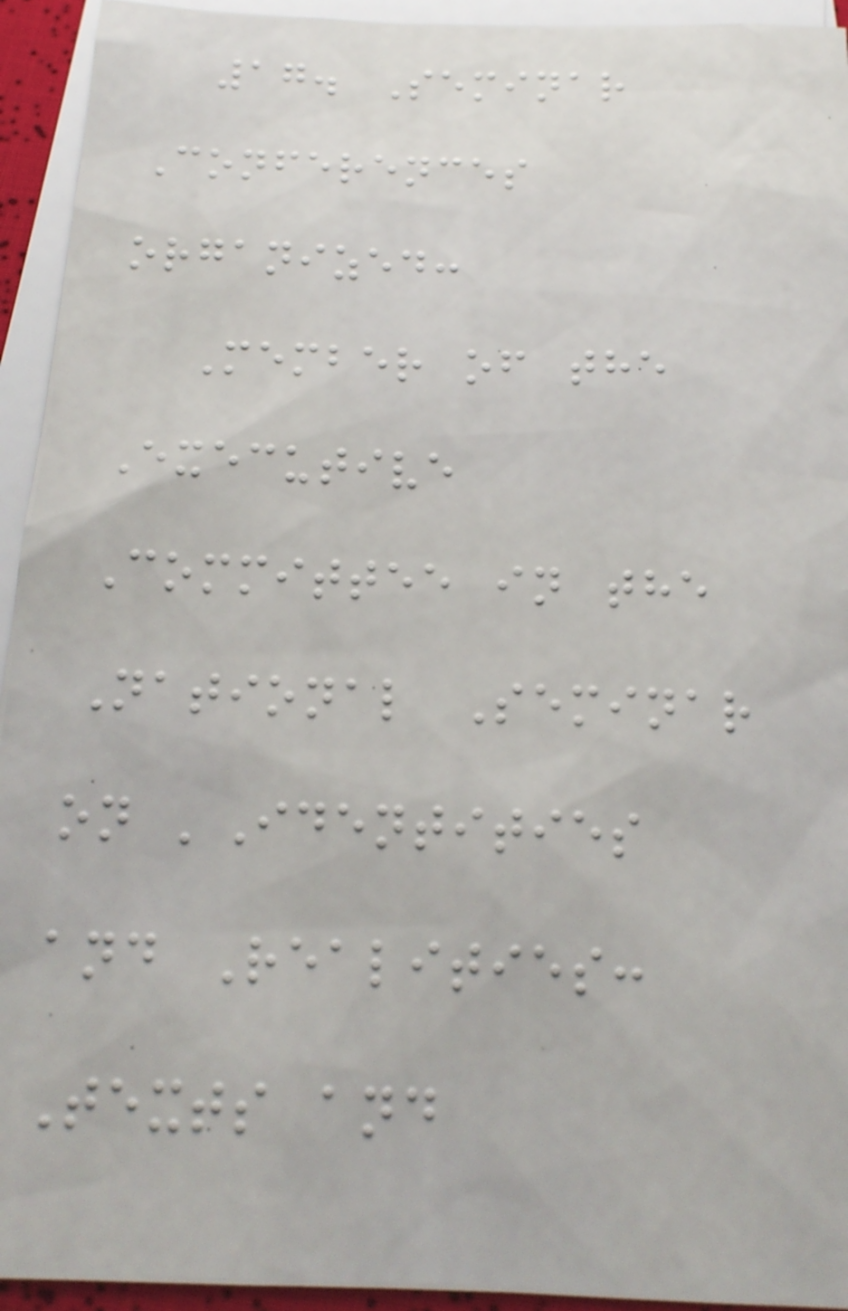17. Seminar
Conferences
organized:
Member of the
Executive
Committee in the
National Seminar
on 'Identities
and Realities:
Texts and
